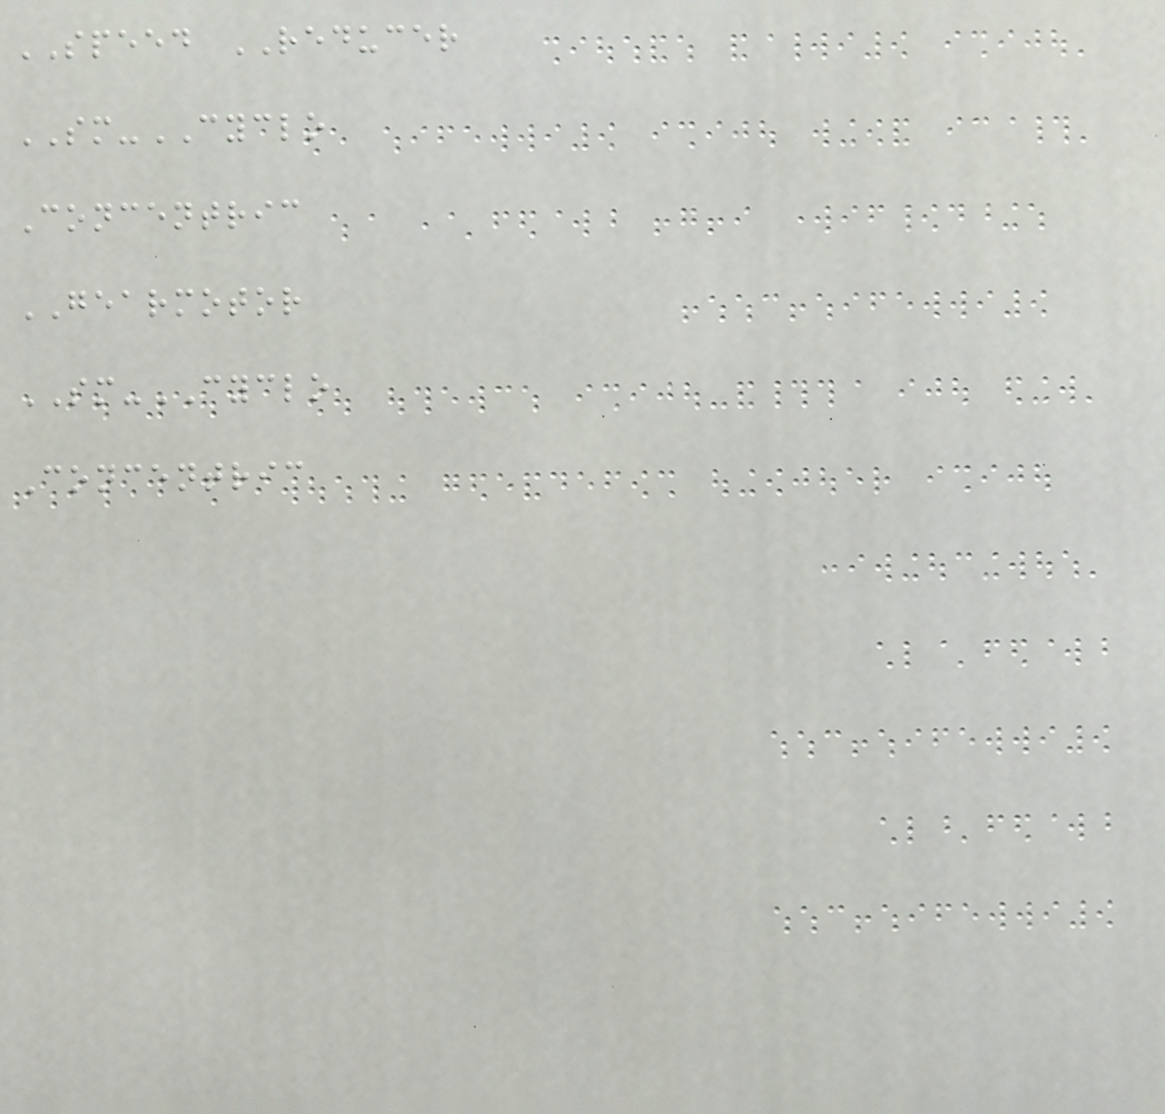SPEED REDUCER
SM-CYCLO
Concentric
GEARMOTOR
SM-CYCLO
Concentric
